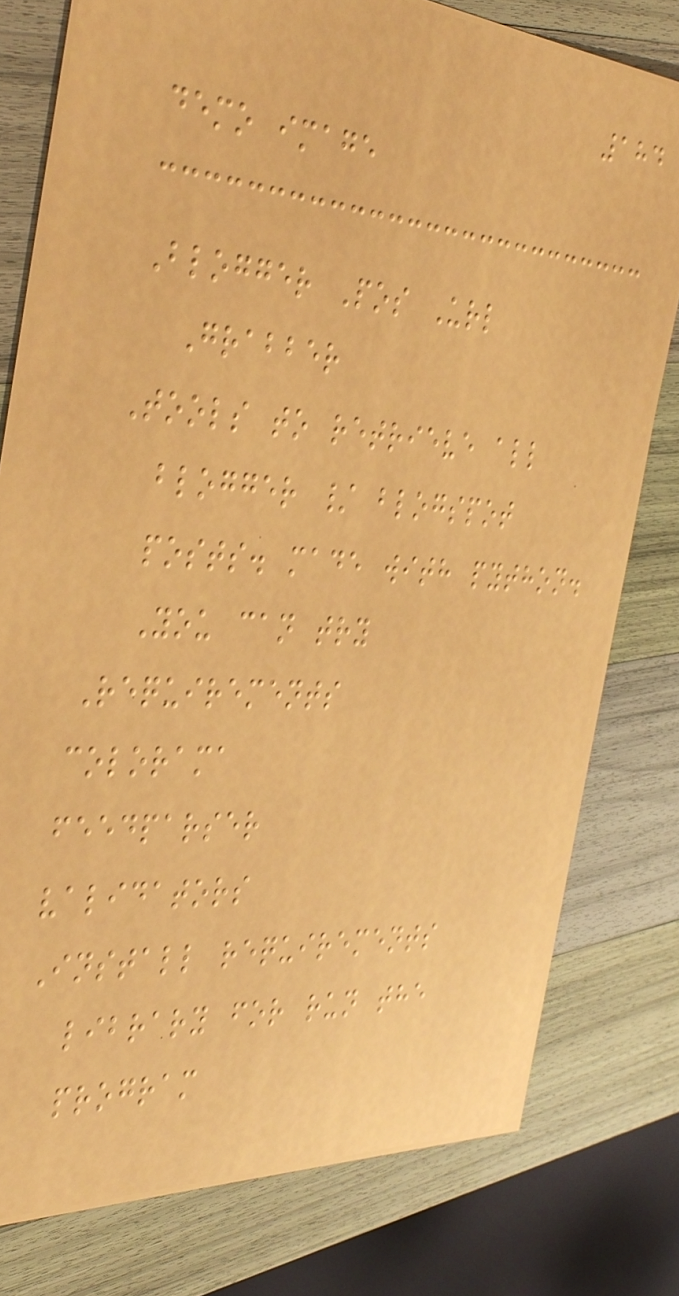184
demo image
Blogger Pos Url
Grabber
Tools to retrieve all
blogger / blogspot
posts. made with python.
You can try
Requirements
colorama
feedparser
validators
Install requirements
library for run the
program
